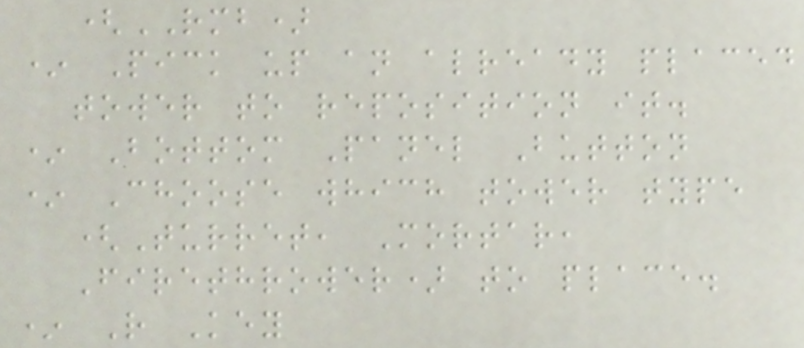(RMB)
* Pick up an already placed
tower to reposition it.
* Bottom Panel Button
* Choose which tower type
(Turret, Mortar,
Firethrower) to place.
* R Key
